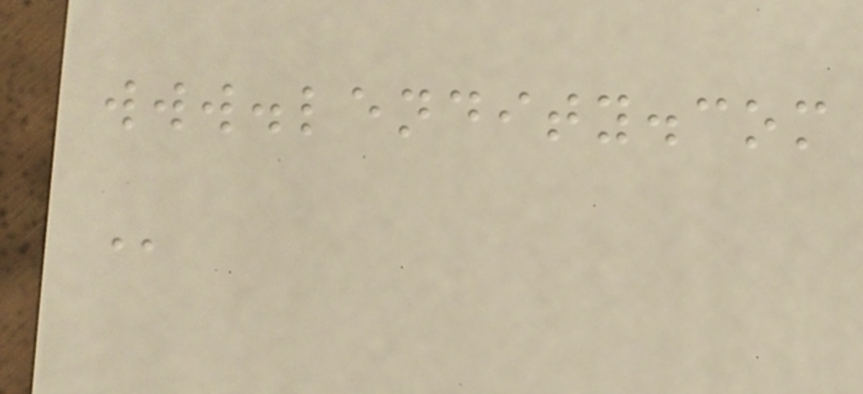www.lendity.com
@
